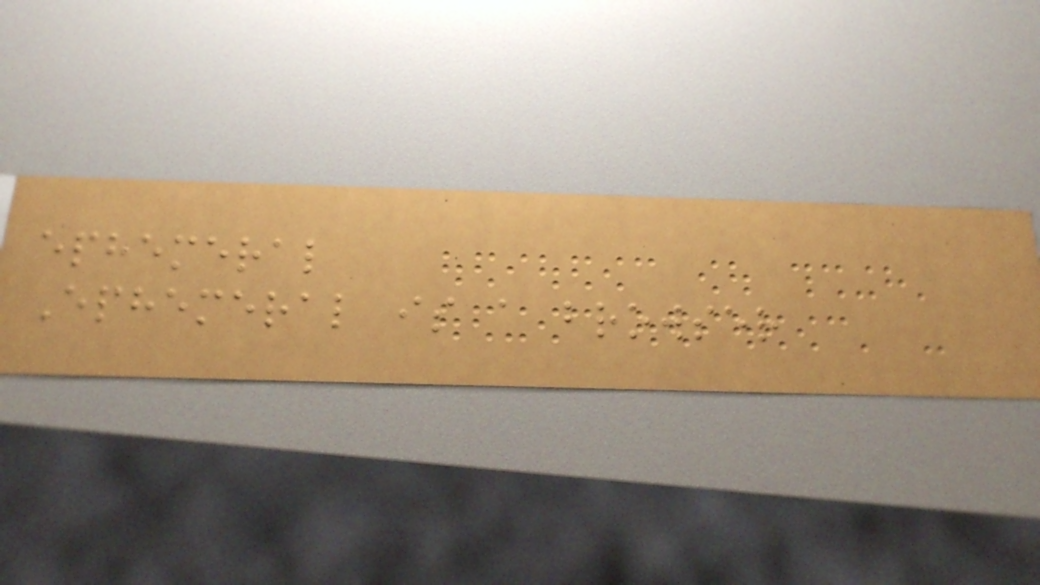ephemeral
Ephemeral is a browser
